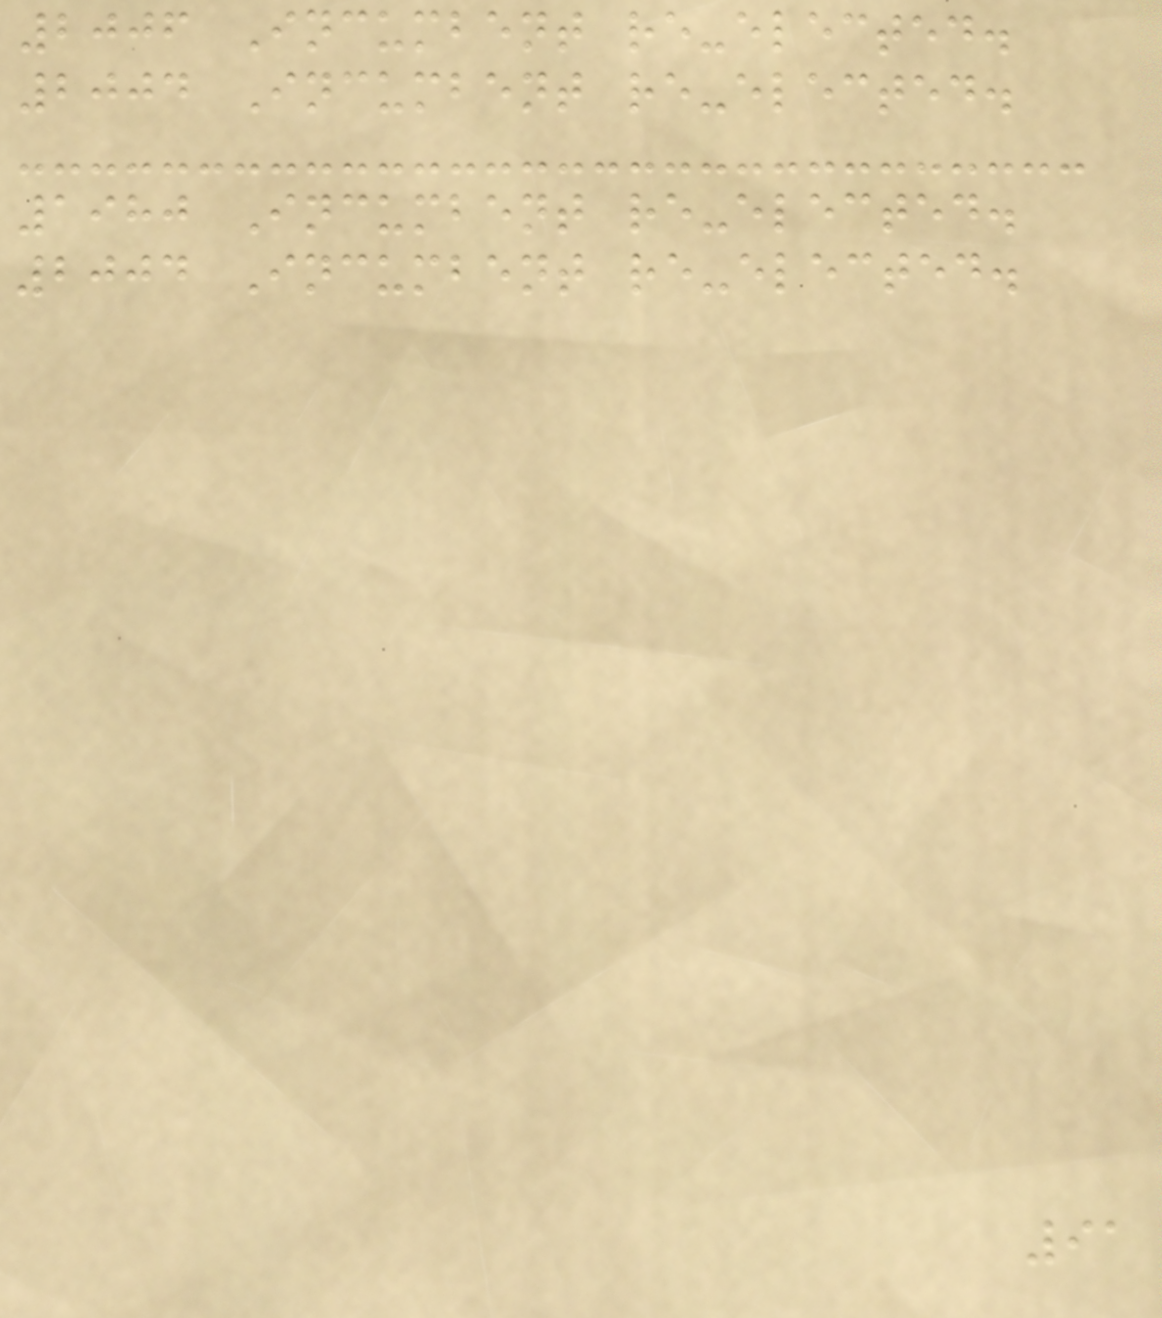2006 Incumbent re-elected.
2004 Incumbent re-elected.
1980 Incumbent re-elected.
2004 Incumbent re-elected.
91
